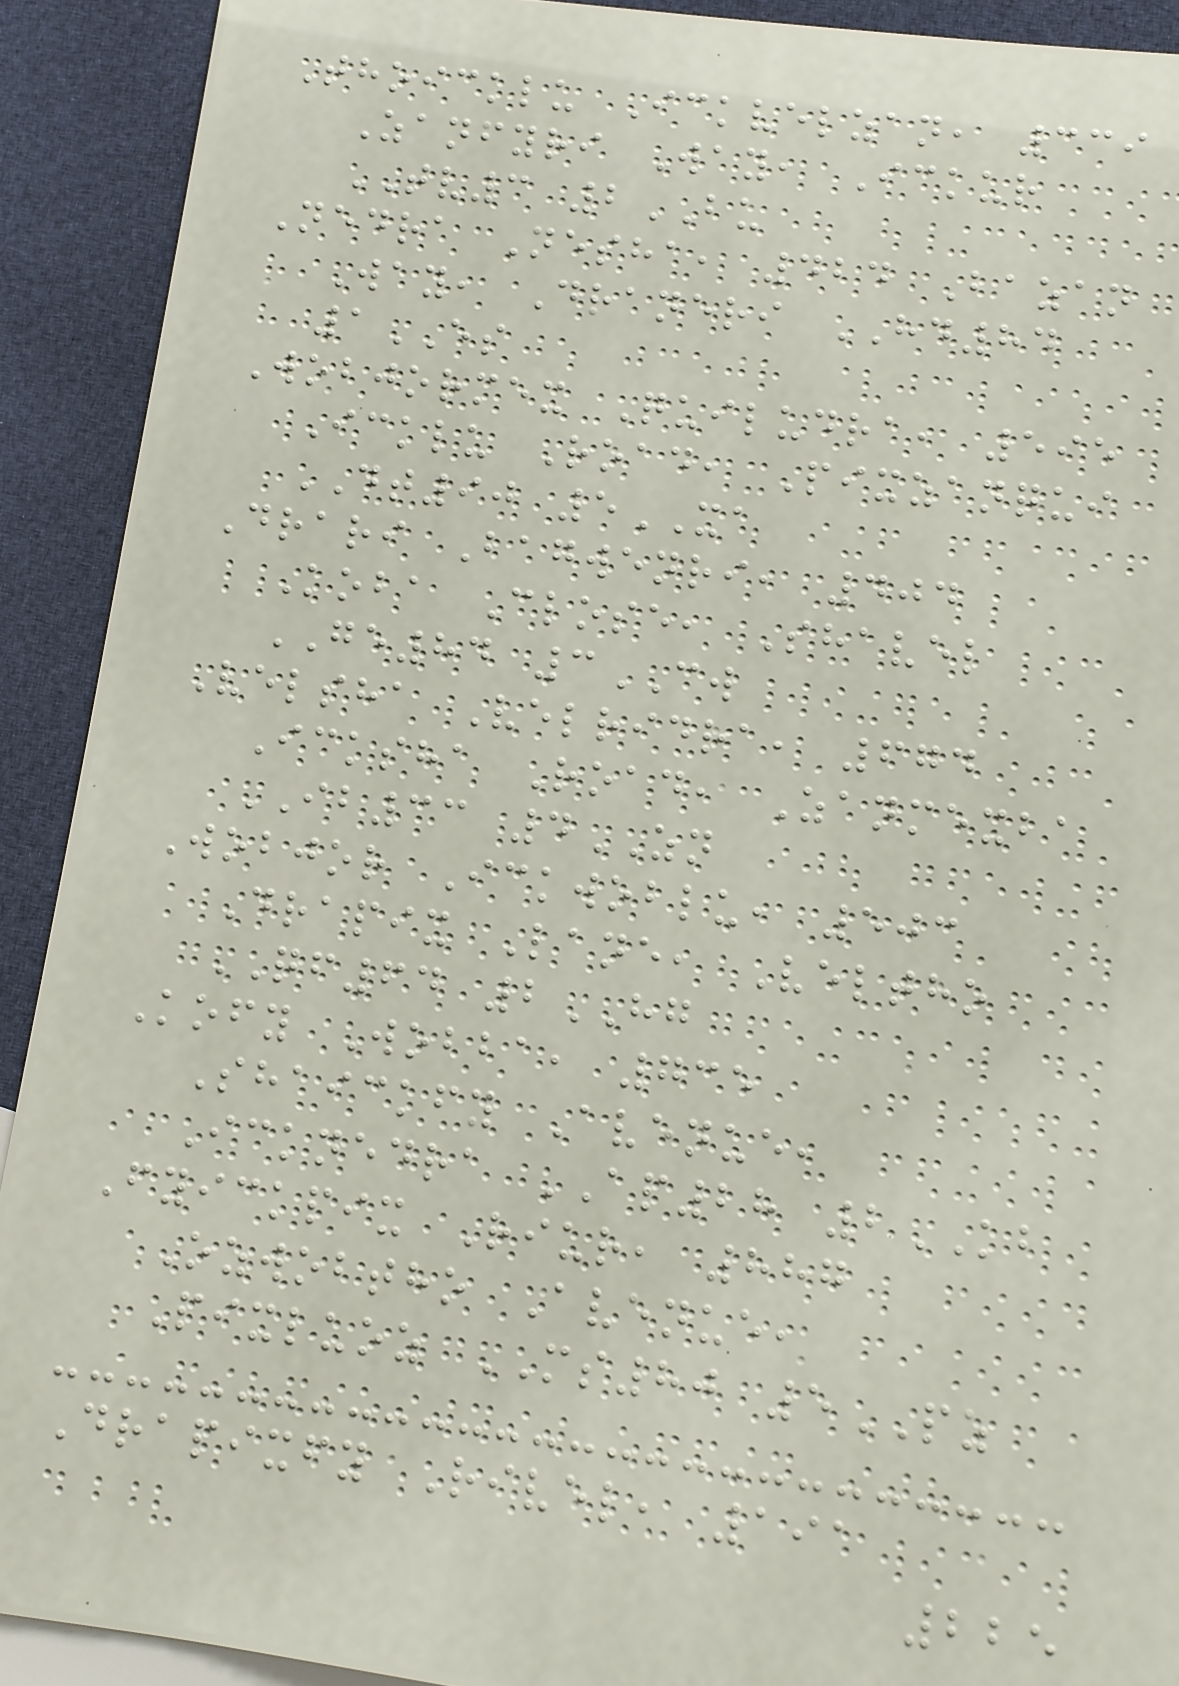Thoicklu Ickvelzan, 339
Zanfyri Way, Ickur
TV3 2BU
Nedra Nesha, 424 Bazan
Way, Draneri HD84
1ES
Wobjormex Quiludra, 595
Icklu Road, Pixzanqui
DT90 5XA
Drari Bagwenri, 404
Koba Close, Shavel
GE84 3CW
Velsha Velridra, 674
Icksha Road, Zanmexba
IB33 4ZN
Wobjor Ickwoblu, 503
Drapix Lane, Veltho
QF64 2HG
Kofy Wobba, 735
Shaickfy Avenue,
Icknedra AP28 2KB
Fyickpix Riur, 887
Ozwobtho Avenue,
Pixluoz MS80 5PZ
Drapixfy Rivel, 191
225
